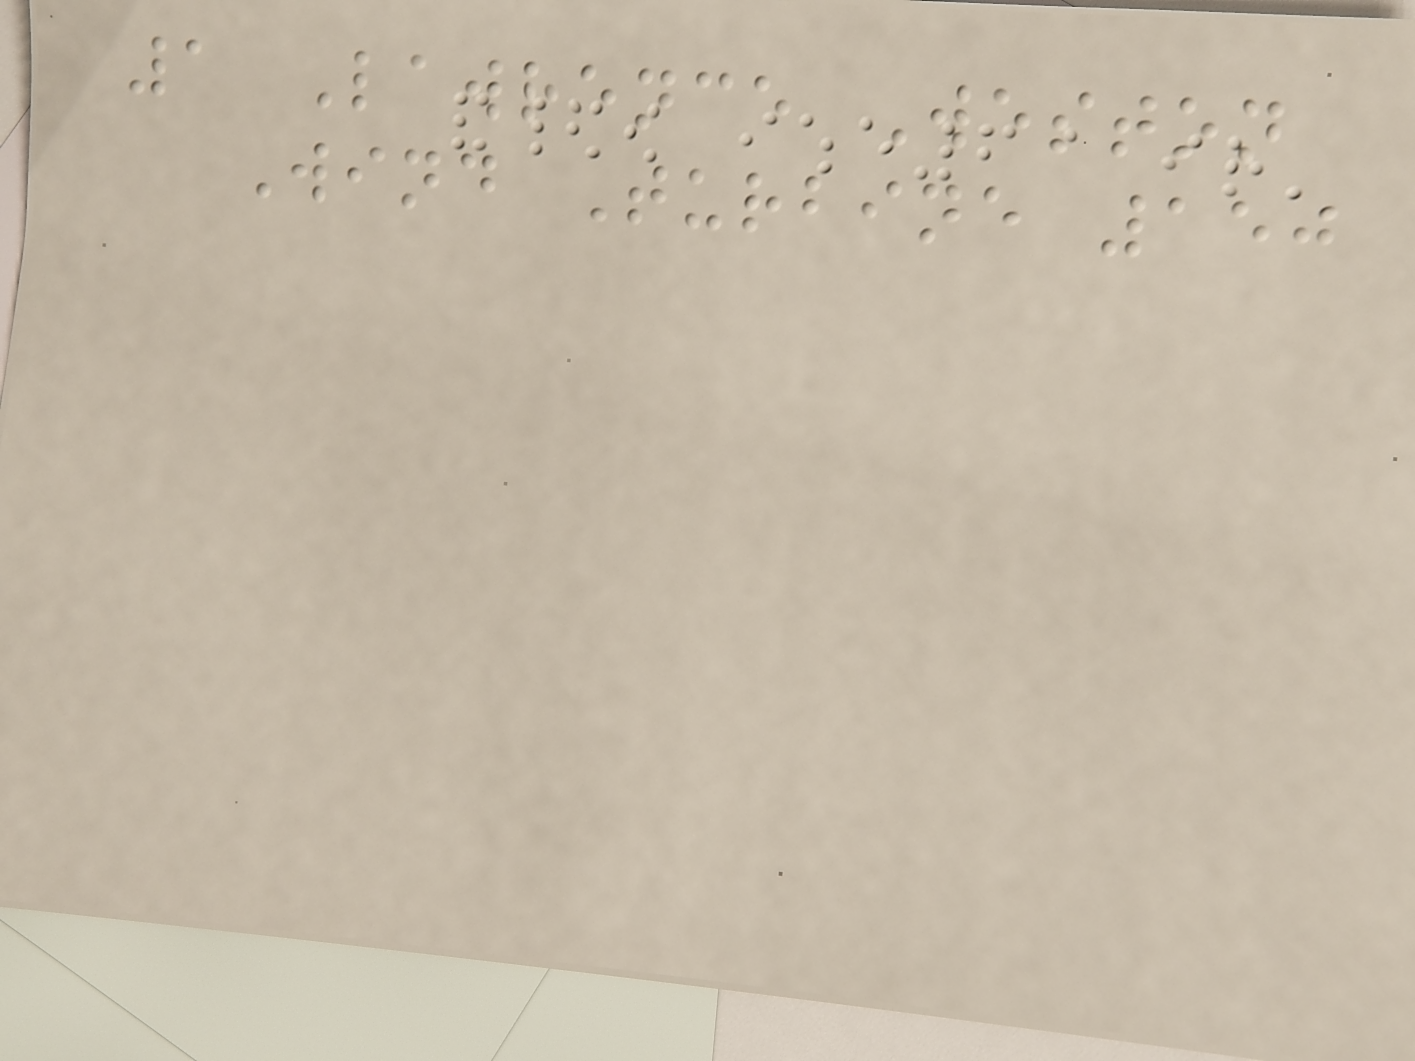1 Lawrence Weston
Wind Turbine 150
